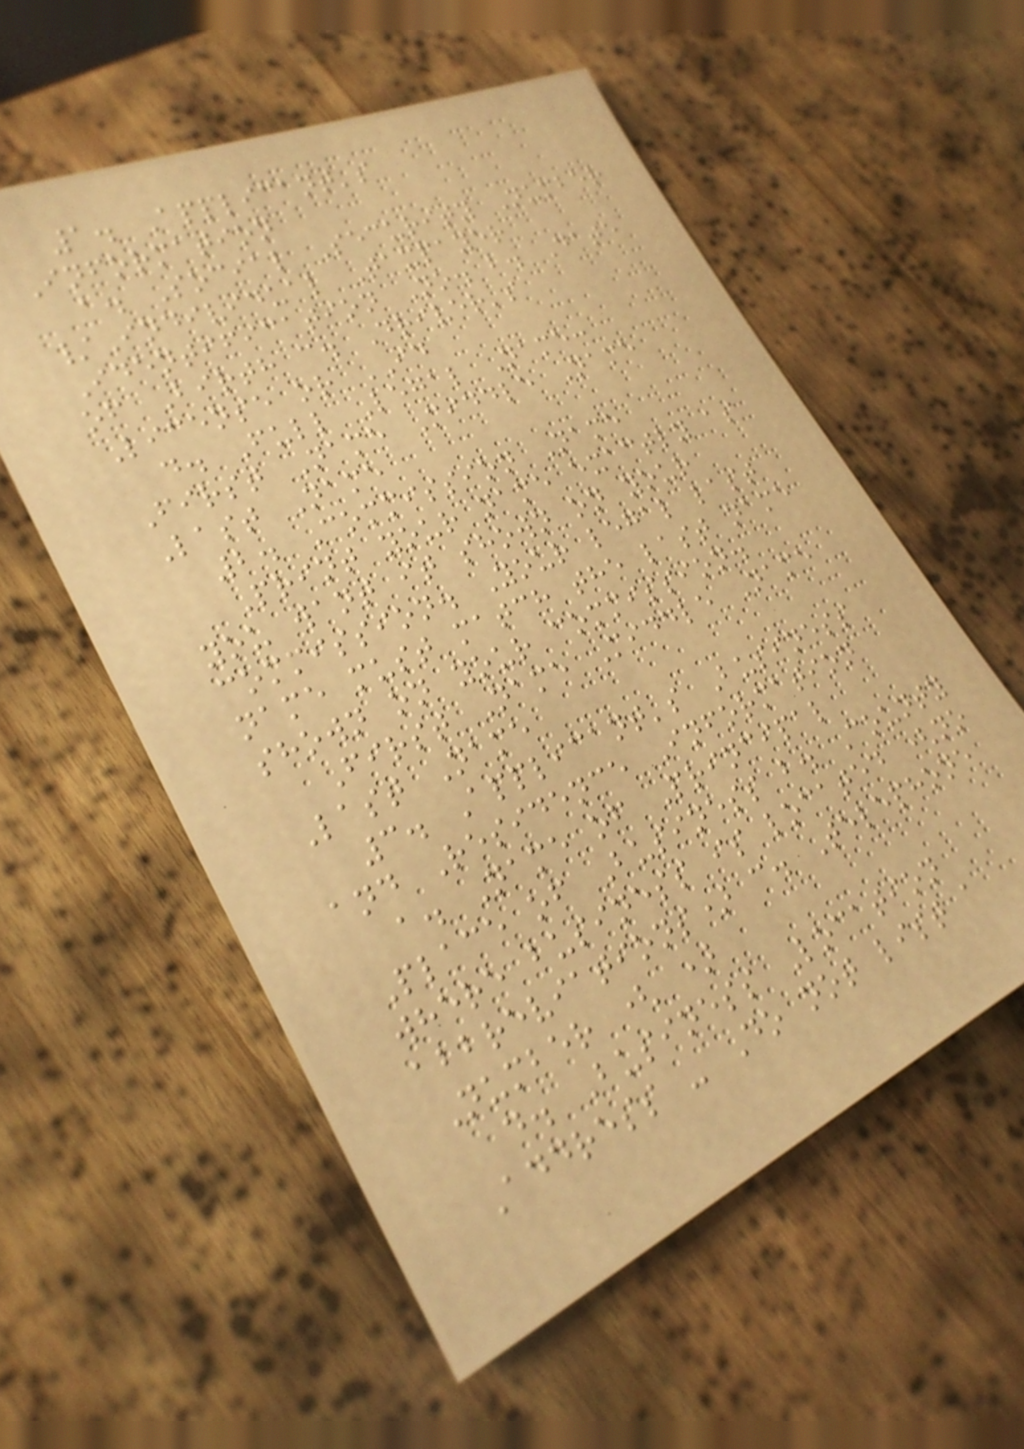1. Applicant's
Information
a. Social Security Number
/Individual Taxpayer
Identification No. b. Date
of Birth c. Driver's
License or ID
d. Full Legal Name:
First Name Middle Name
Last Name
2. Commission Name
Print your name exactly as
you want it shown on your
commission. Your legal last
name must match the last name
shown on your commission.
First Name Middle Name
Last Name
3. Applicant's Business
and Residence Information
a. Name of Principal
Place of Business b. County
where business is located (no
abbreviations) c. Telephone
Number ( )
d. Business Location
Address - Do not list a
